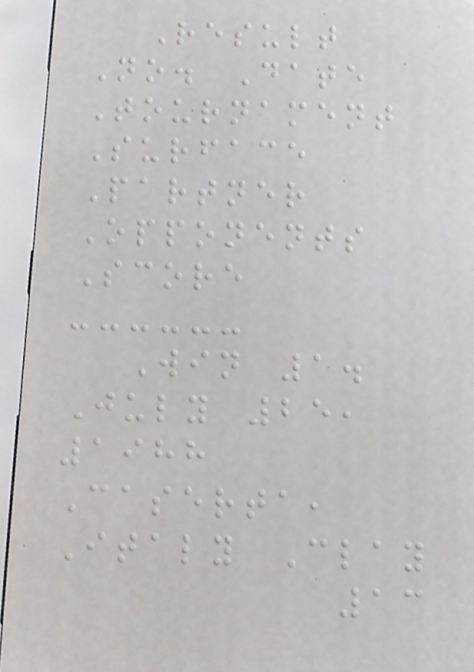Result
No. Date
Tournament
Surface
Partner
Opponents
Score
Win 1.
July 25,
1988
Caserta,
Italy Clay
13
